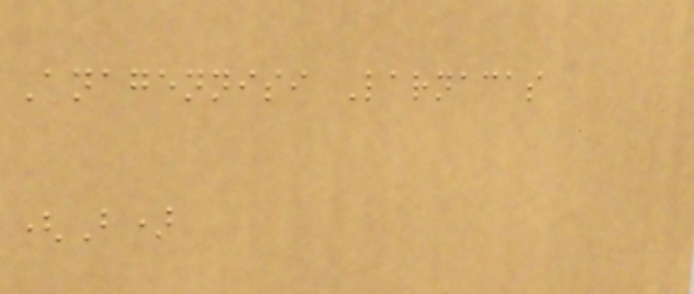Anagennisi Larnacas
(B)
